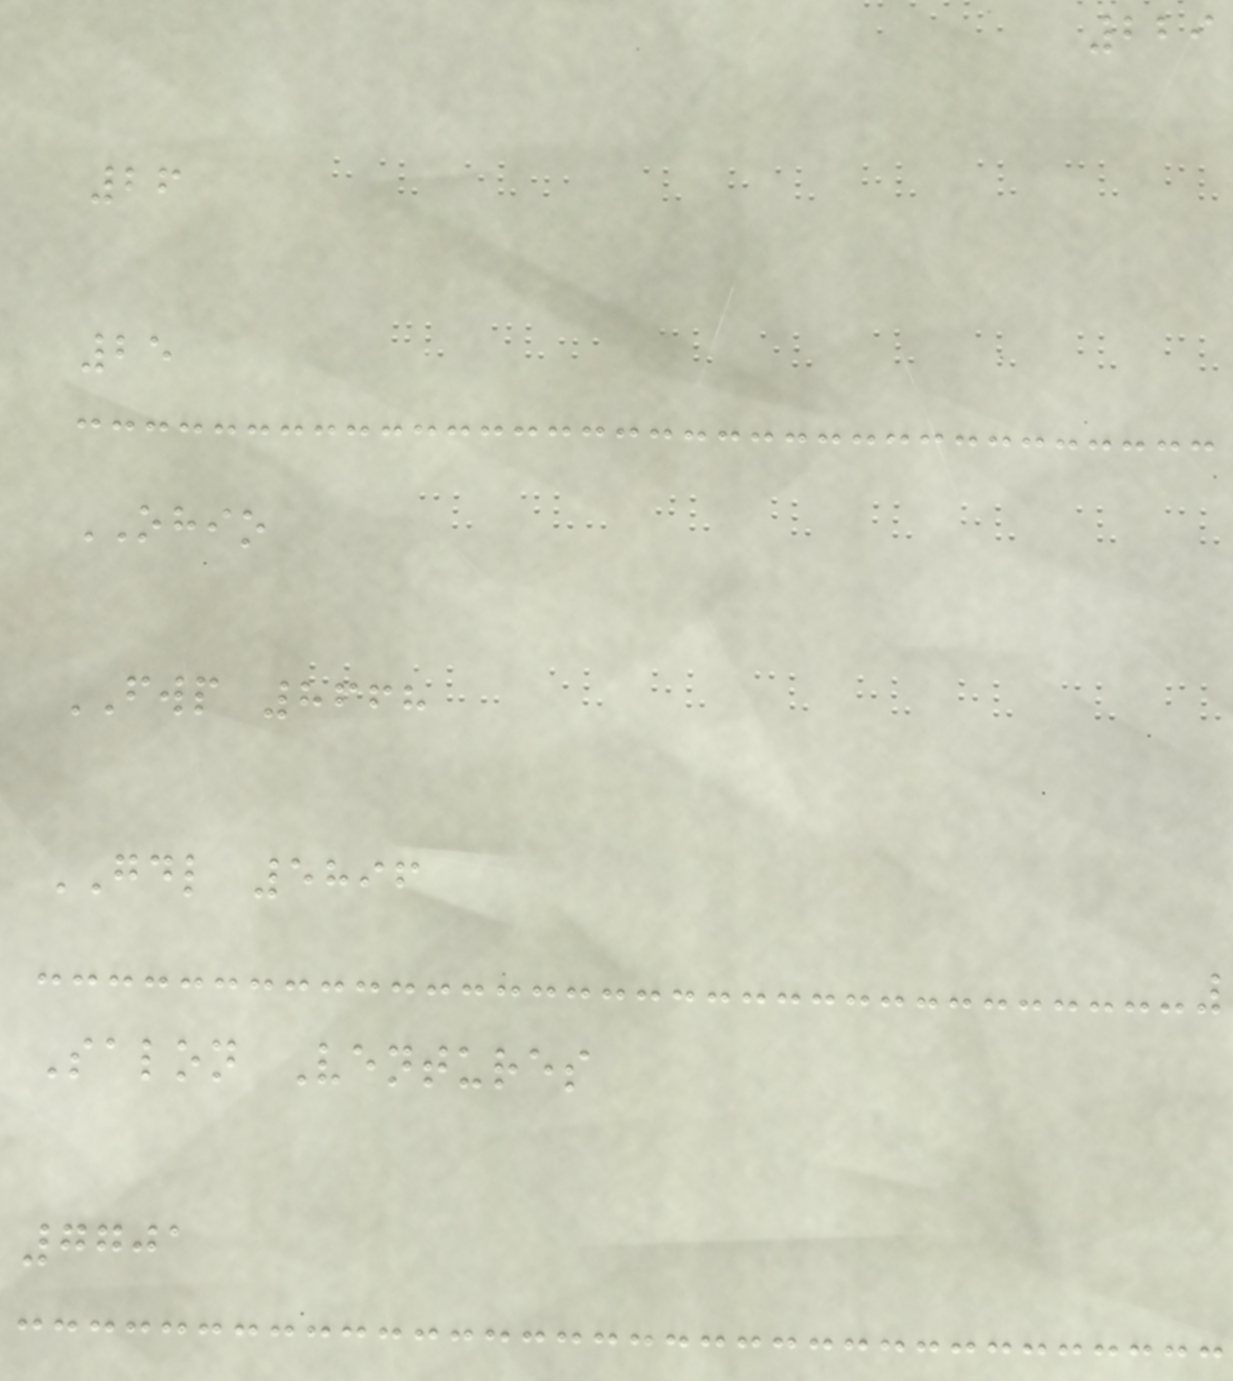229
26
25
OHIO
FWP 8668
GDL 5896
Salon Ventures
7701
